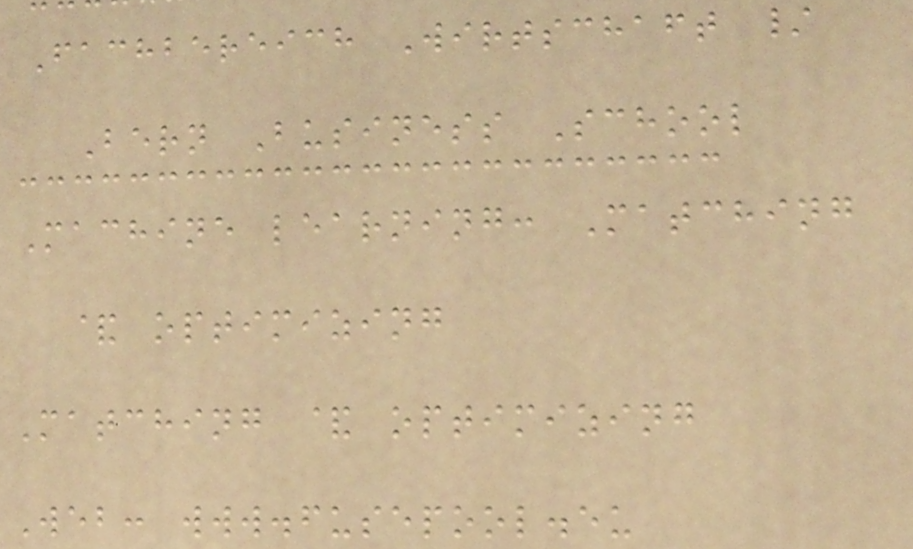Fachbereich Wirtschaft /
Bern Business School
Machine learning: Matching
& optimizing
Matching & optimizing
Web: www.fusepool.eu
